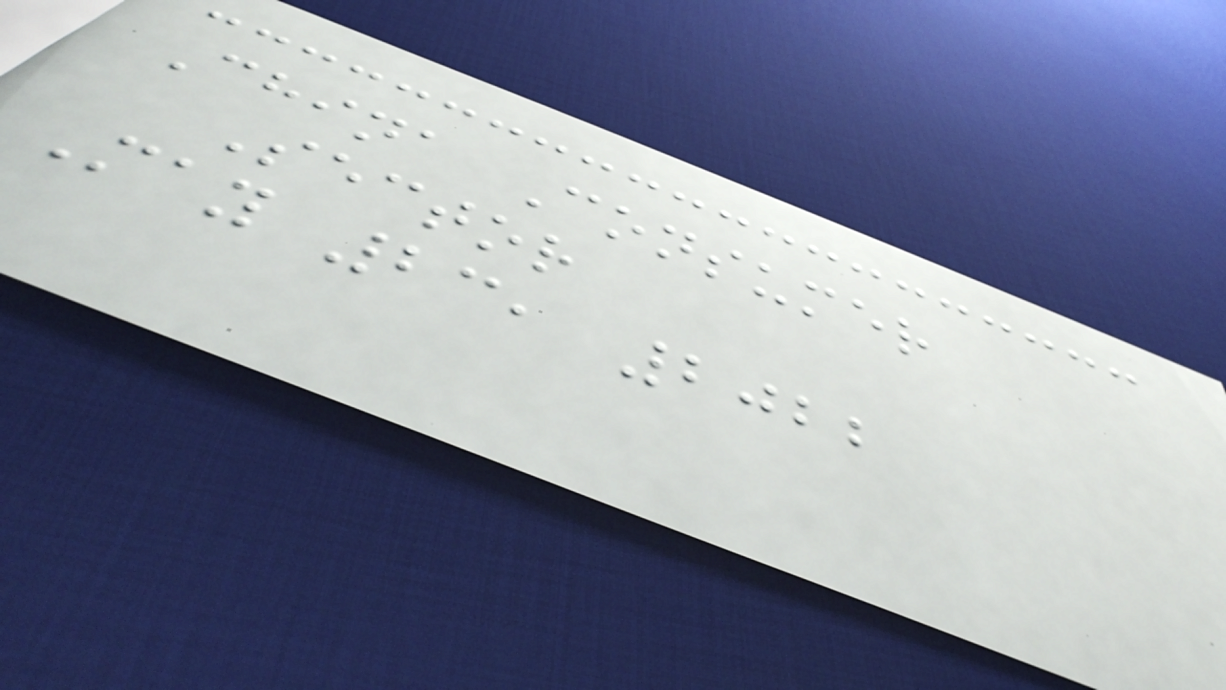China Consumer
Sector
May 23, 2022
